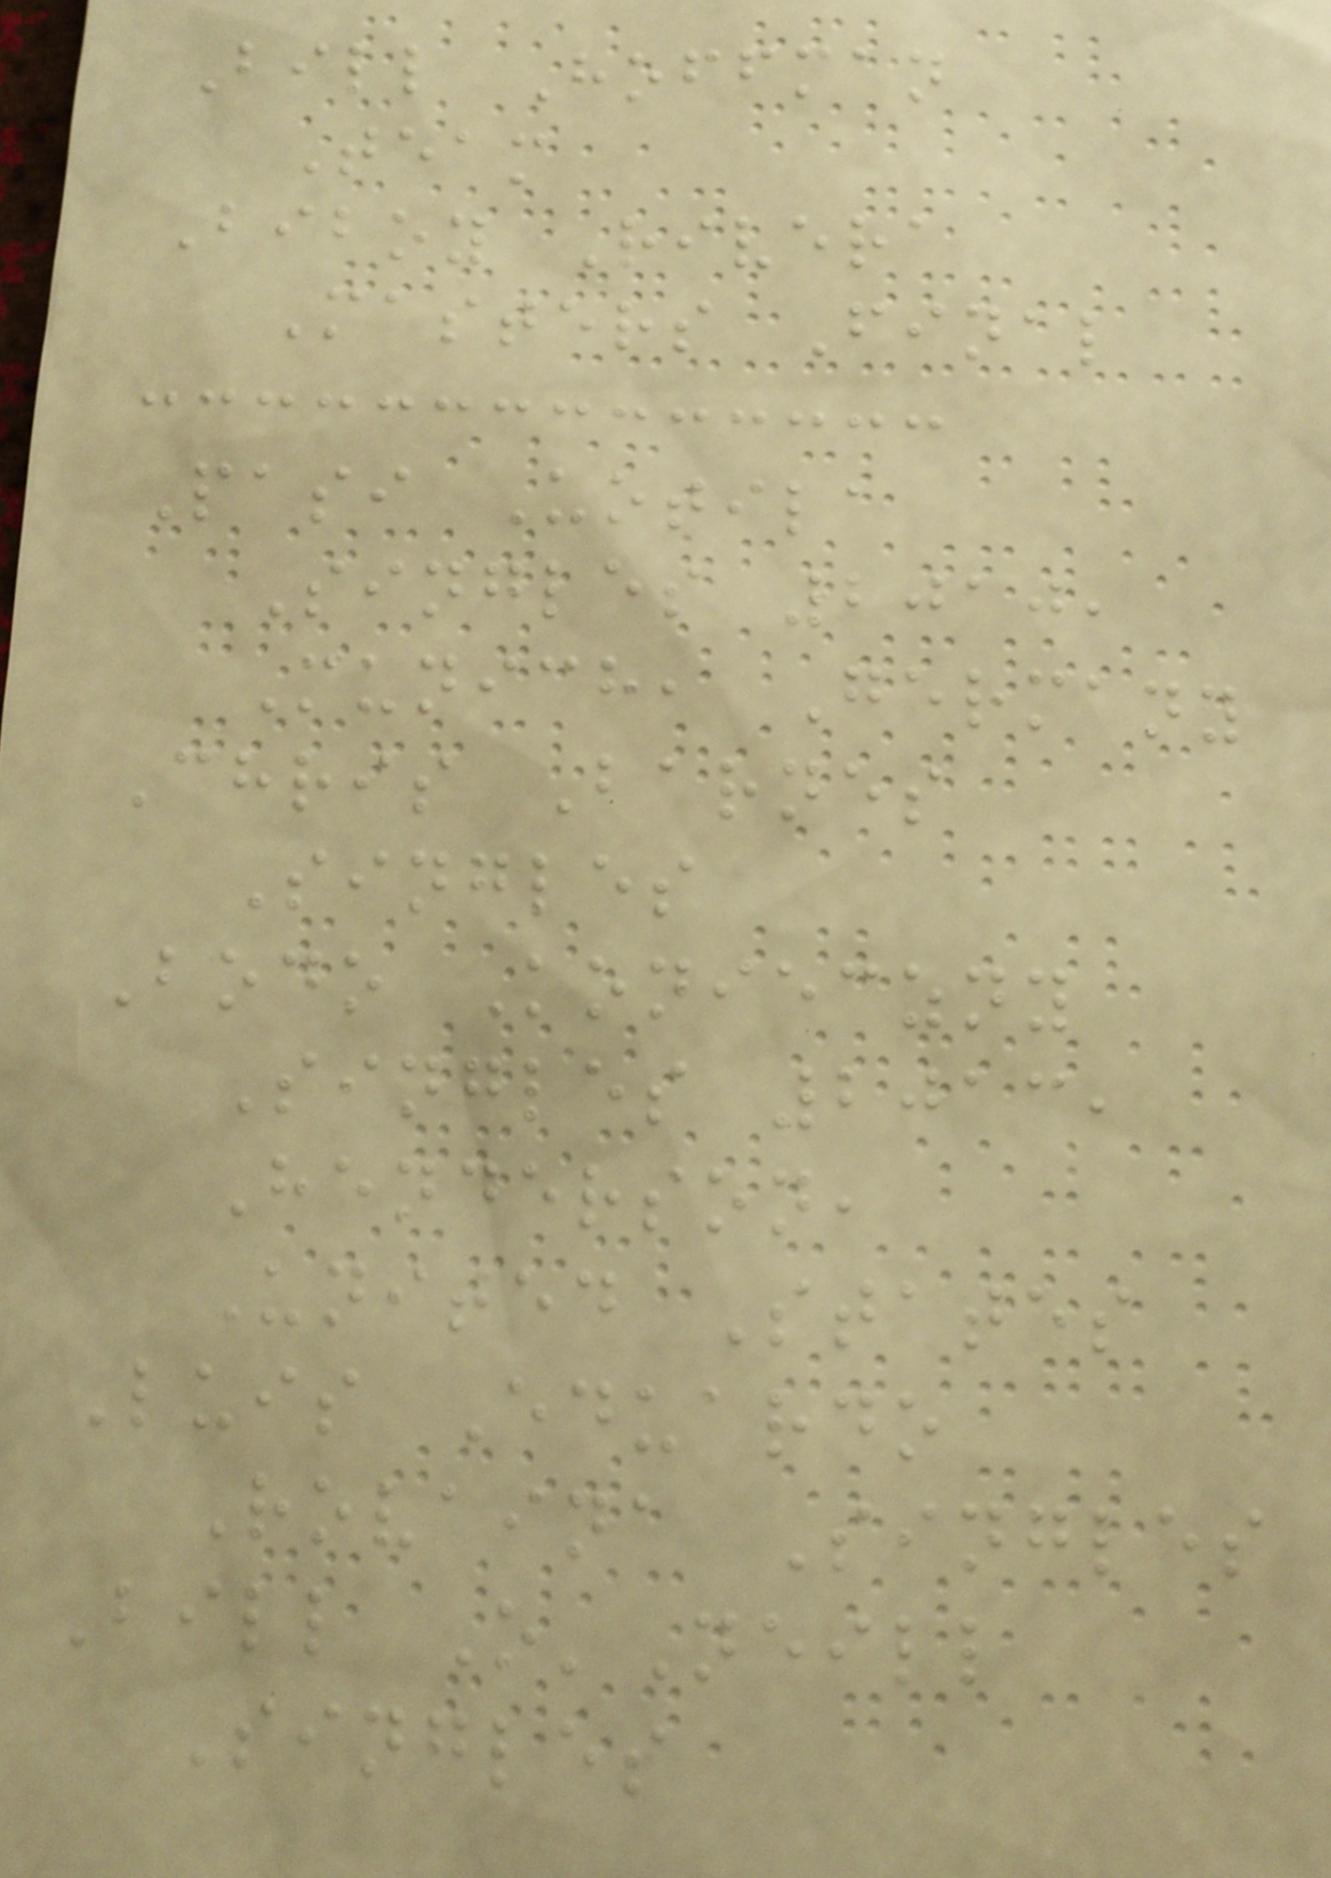Bill Hoffman
Team
Biboy Rivera
Masters Final
Pasi Uotila
Singles 2010,
Munich, Germany
Chris Barnes
Singles
Bodo Konieczny
Singles 2013,
Henderson,
United States
Luis Eduardo
Rovaina Singles
Bill O'Neill
Singles
